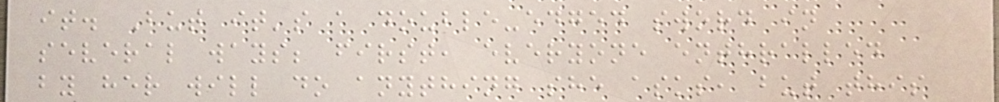it. But it's a double-edged sword in
several ways; first, everyone enthralled
by her will do anything she asks, but this
